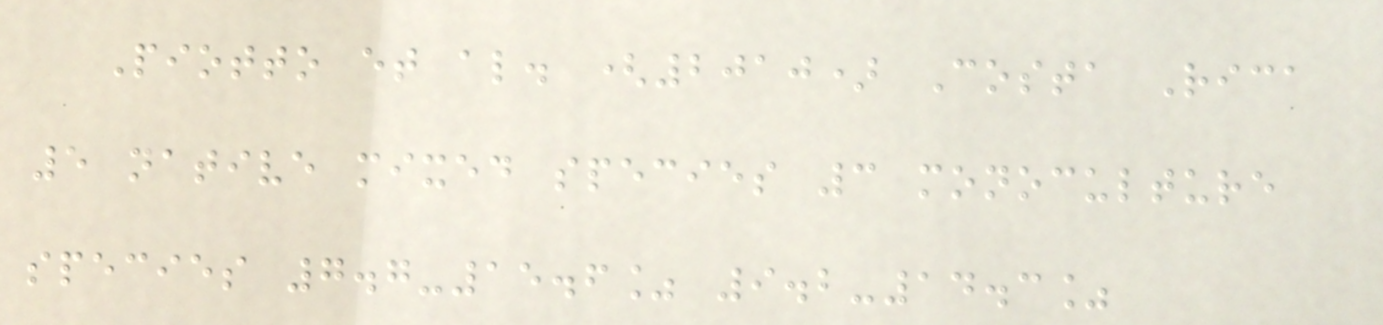Piotto et al. (2010) Costa Rica
5 native mixed species 3 monoculture
species 7.7-15.6% 9.2-14.3%
